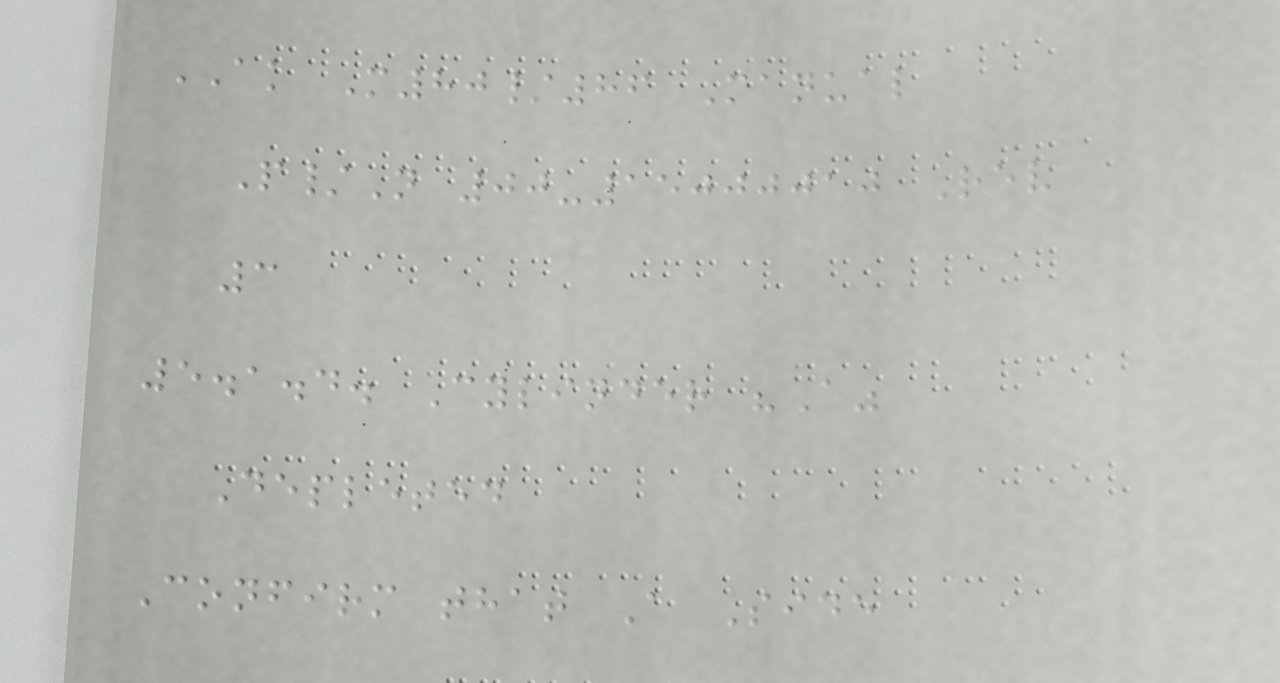AK M80/86 Manual
P/N 00-15000010 Rev
3
5.1.4. Cylinder "A"
Depleted
Confirm that A Side
